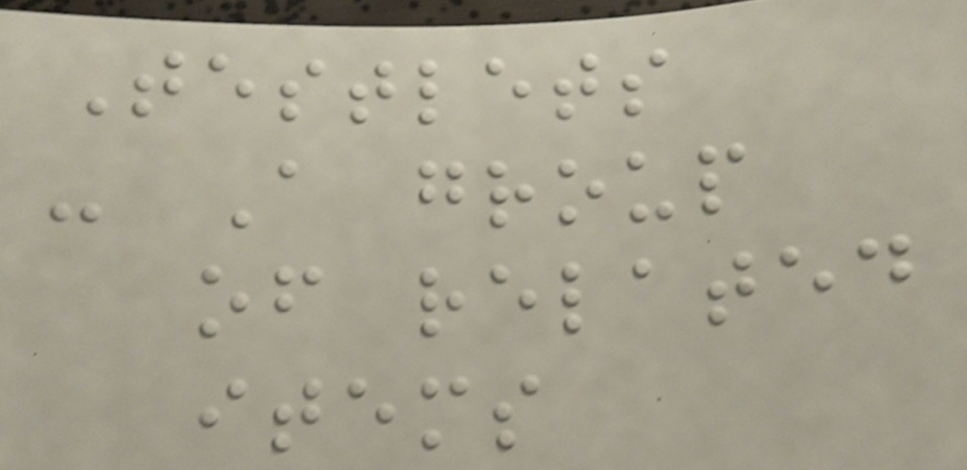Testlets
- A group
of related
items
